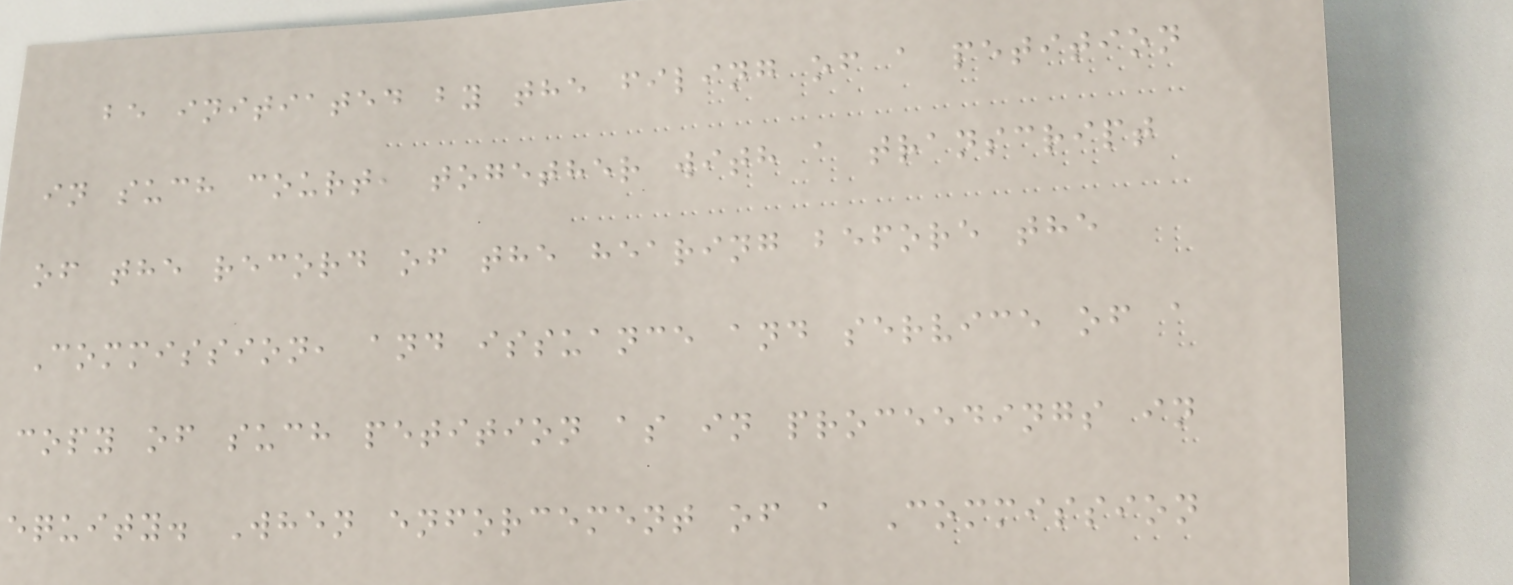be initiated by the filing of a petition
in such court, together with a transcript
of the record of the hearing before the
Commission, and issuance and service of a
copy of such petition as in proceedings in
equity. When enforcement of a Commission
